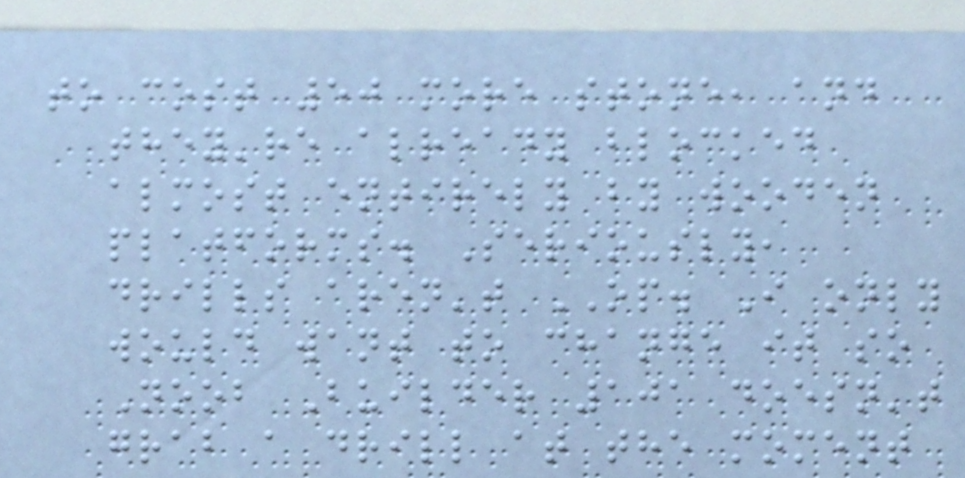to cost 50 more stone, and
they're already blocked
almost entirely by wooden
platforms. Seriously,
drills aren't OP. I only
would want to change it so
Noob Builder 101 doesn't
grab a drill at the moment
